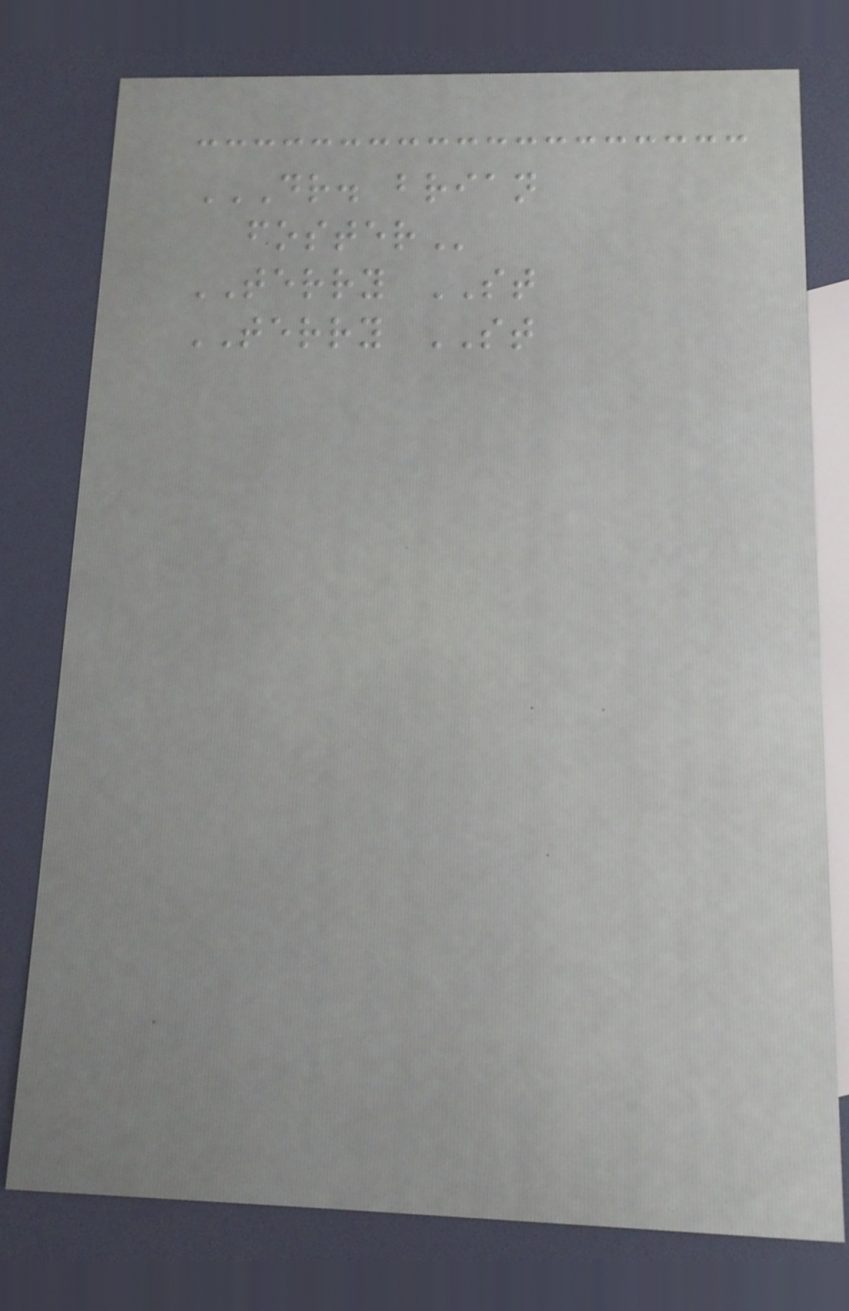DR. BRIAN
FOSTER
TERRY ST
TERRY ST
